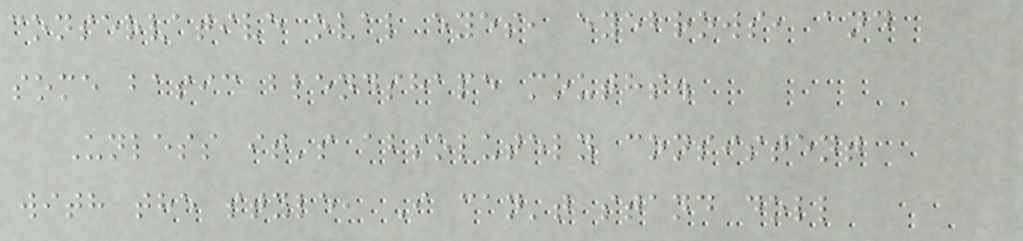conservative oval eyes, eyebrows, and
some basic blendshape mouths.
Unless it's absolutely consistent
with the style, I can't stand doll
